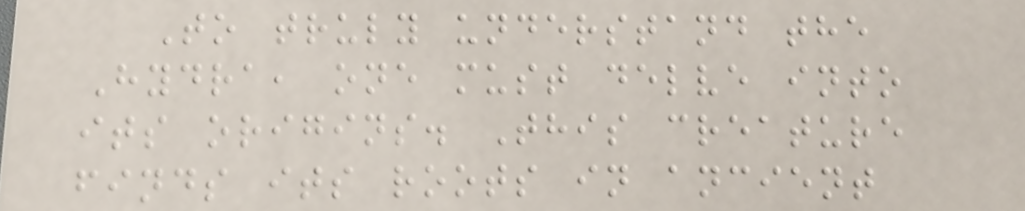To truly understand the
Hydra, one must delve into
its origins. This creature
finds its roots in ancient
